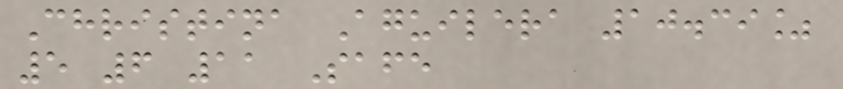Christina Aguilera 10.39%
5 6 11 Safe
